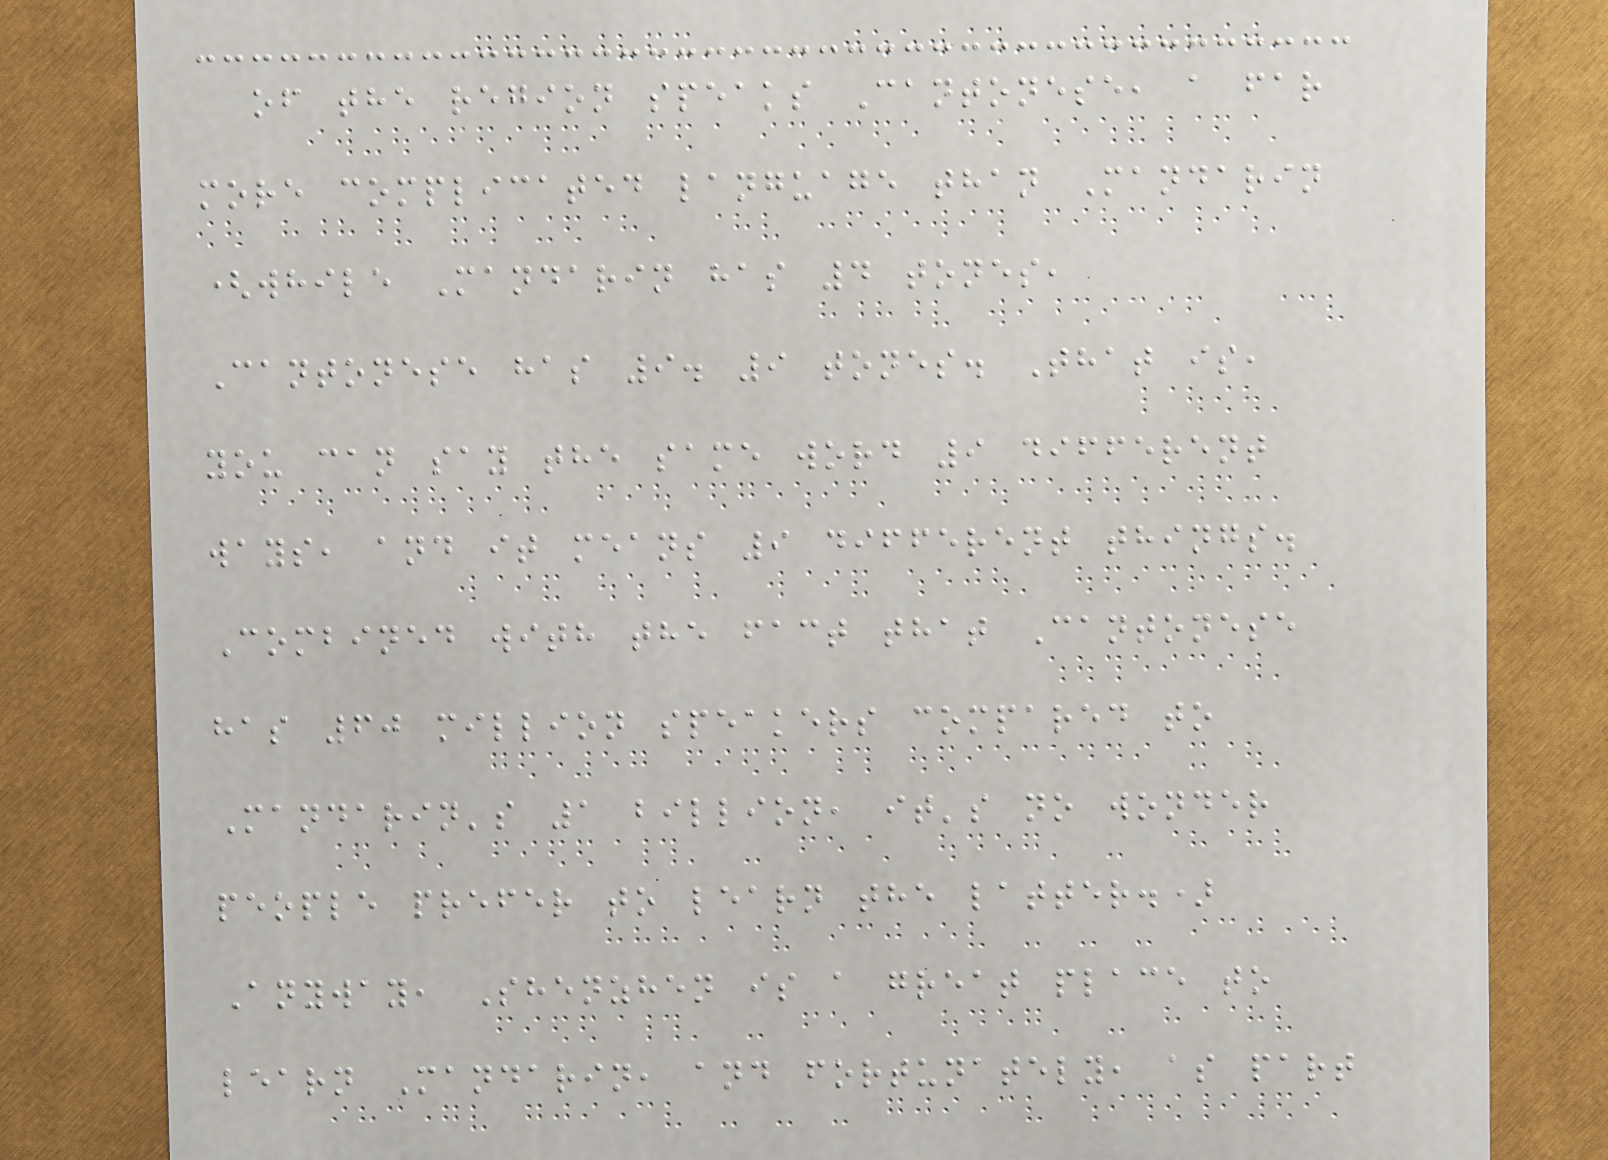of the region speaks Cantonese, a far
more complicated language than Mandarin
(while Mandarin has 4 tones,
Cantonese has 9. 9 tones. That is,
you can say the same word 9 different
ways, and it means 9 different things.
Combined with the fact that Cantonese
has 60 million speakers compared to
Mandarin's 1 billion, it's no wonder
people prefer to learn the latter.)
Anyway, Shenzhen is a great place to
learn Mandarin, and fortunately, as part
